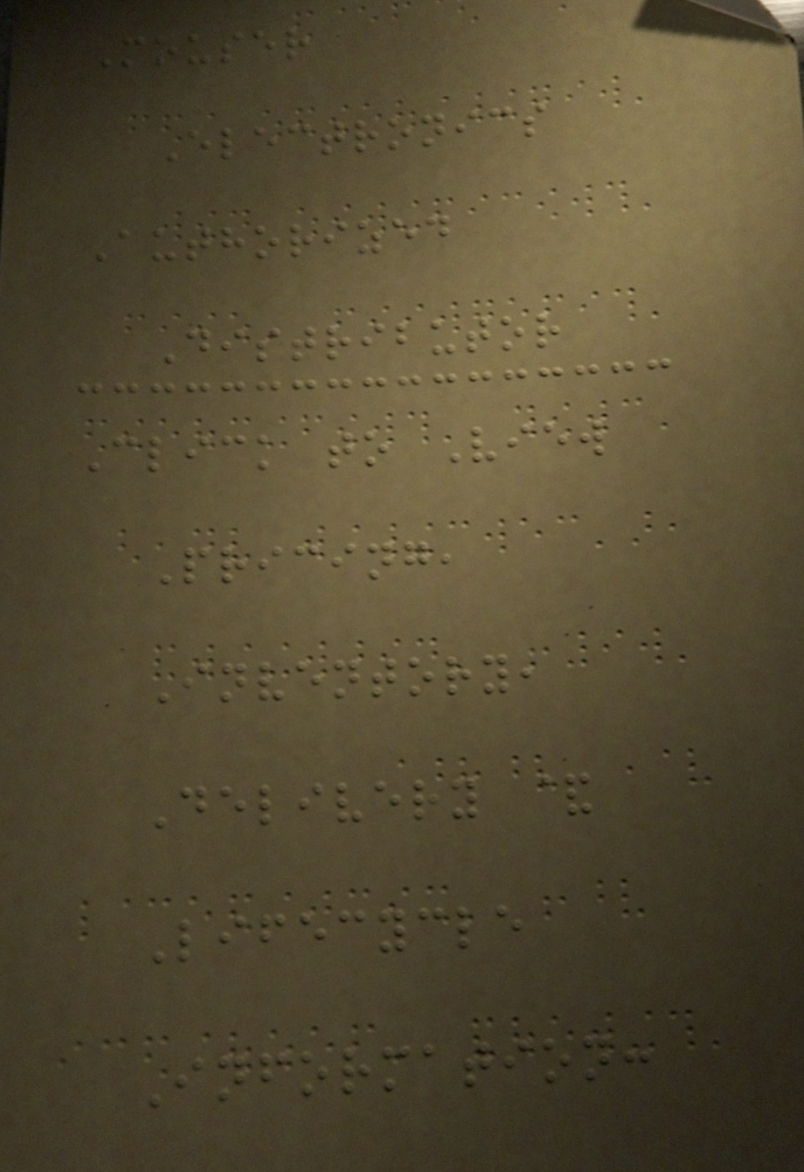Mouser
Electronics
Authorized
Distributor
Click to View
Pricing,
Inventory,
Delivery &
Lifecycle
Information:
